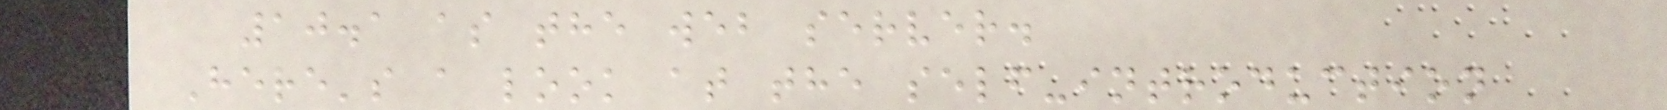10.1 as the web server.
Here's a look at the self-introduction
